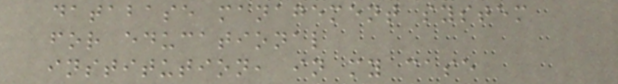database management system
for educational
institution, in my case
